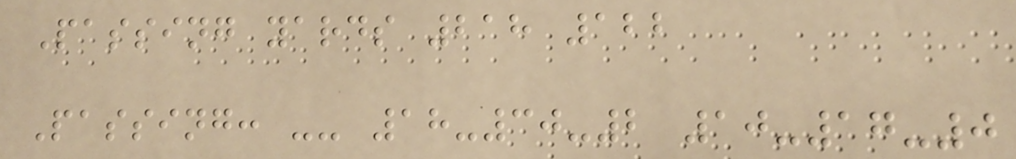Passing yards 218 122
Passing: -- 18-30-2 10-17-0
